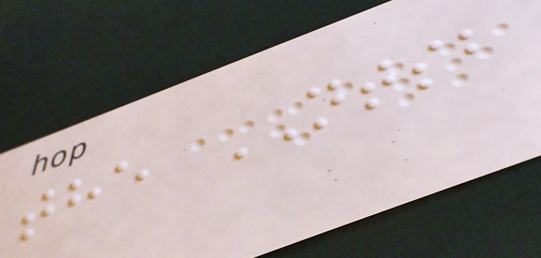the NTSB
